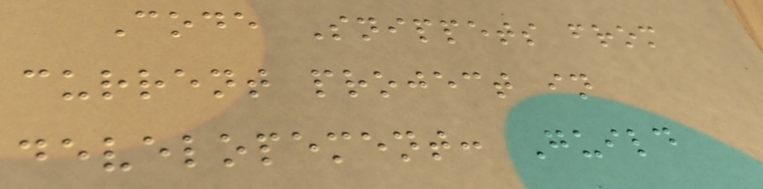Code Snippets from
current project in
developement: Guild
